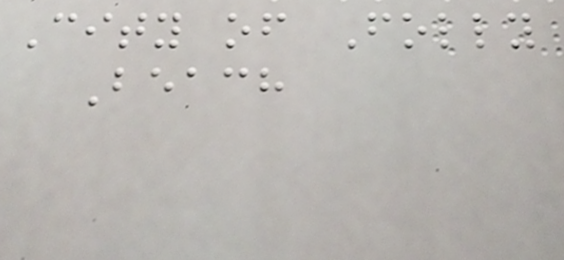City of Folly
Beach
